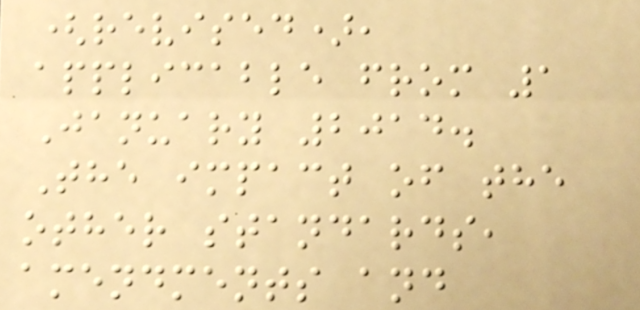(revised),
applicable from 1
January 2014.
The impact of the
other standards,
amendments and
